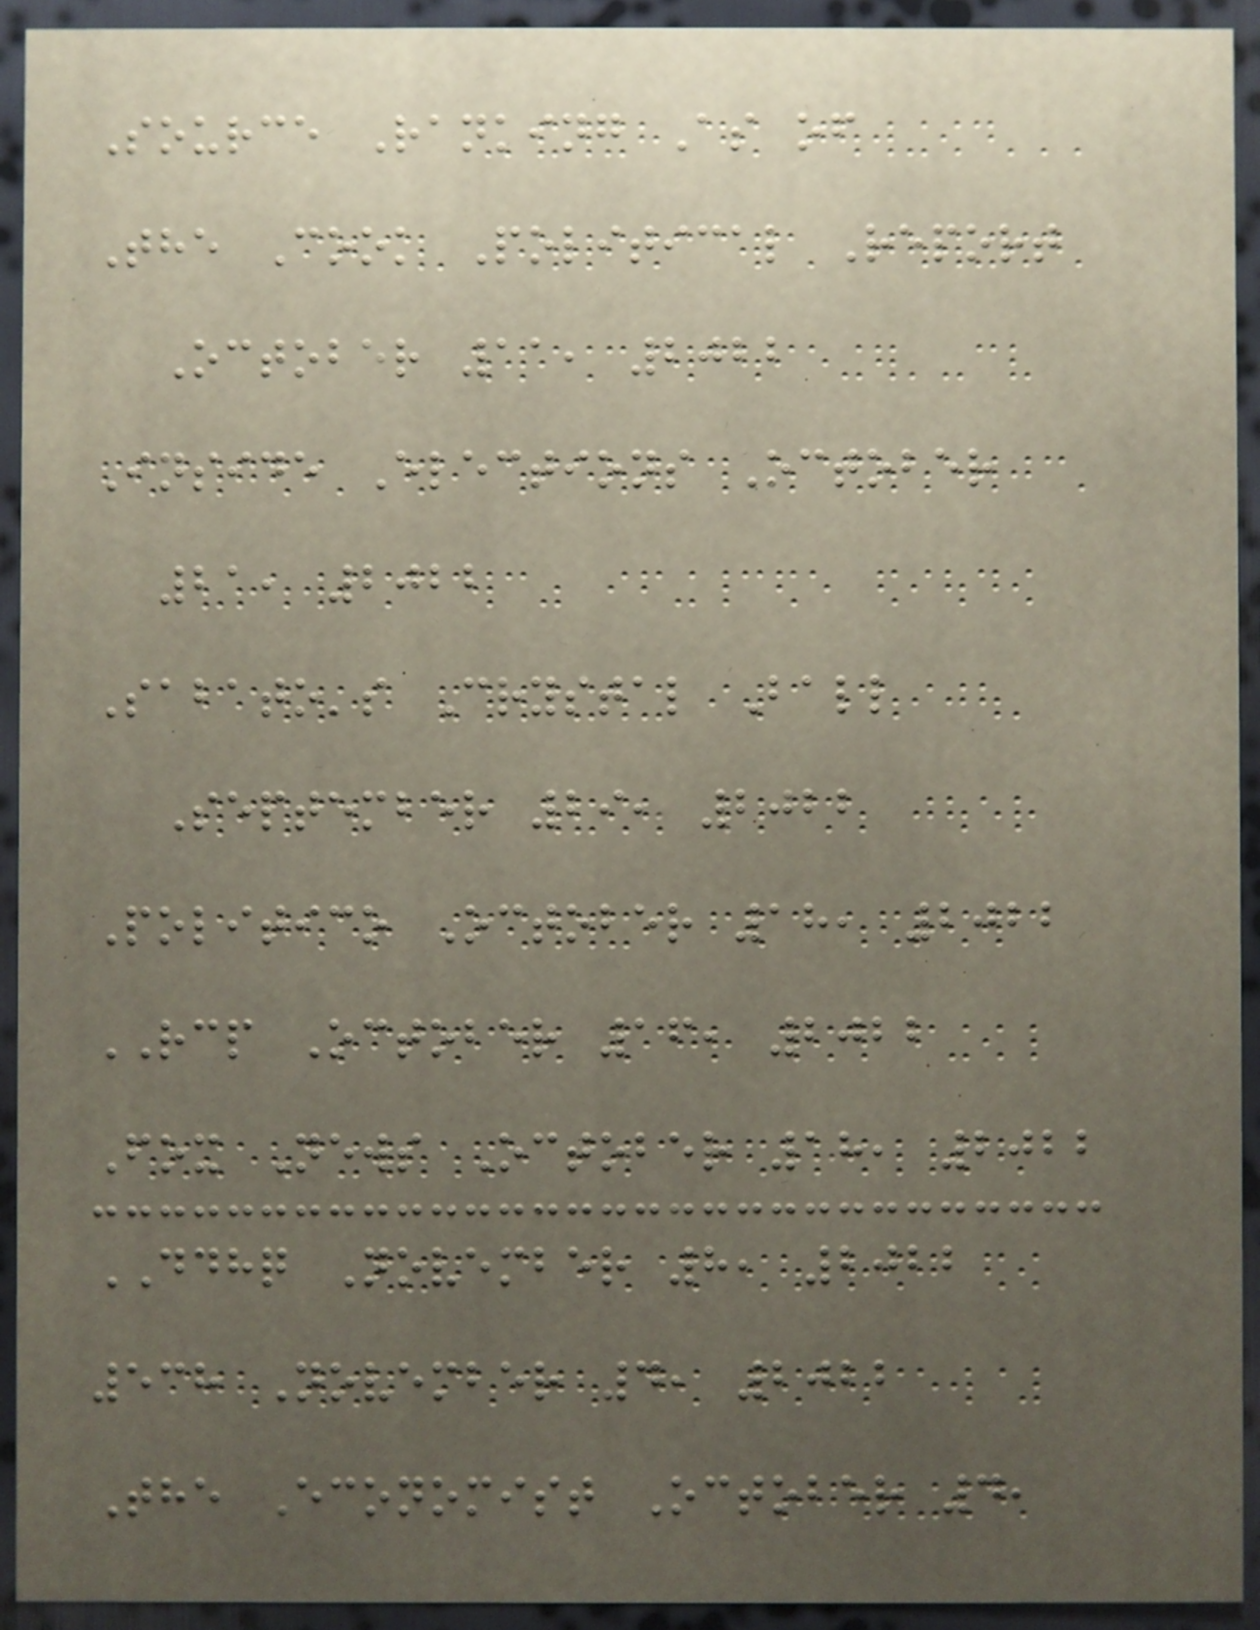Source Ranking As of
The Cook Political Report
October 11, 2022
Inside Elections October
21, 2022
Sabato's Crystal Ball
September 29, 2022
Politico October 18, 2022
RCP October 16, 2022
Fox News October 18, 2022
DDHQ November 8, 2022
538 November 4, 2022
The Economist October 4,
